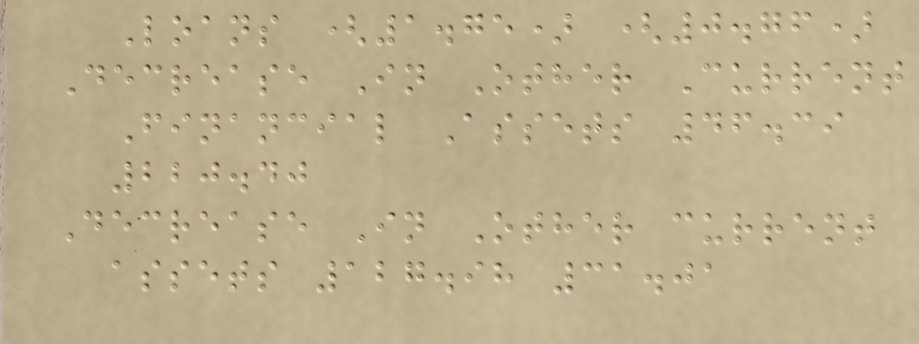Loans (1.75) (0.76)
Decrease In Other Current
Financial Assets 46.39
220.40
Decrease In Other current
assets 127.98 31.01
